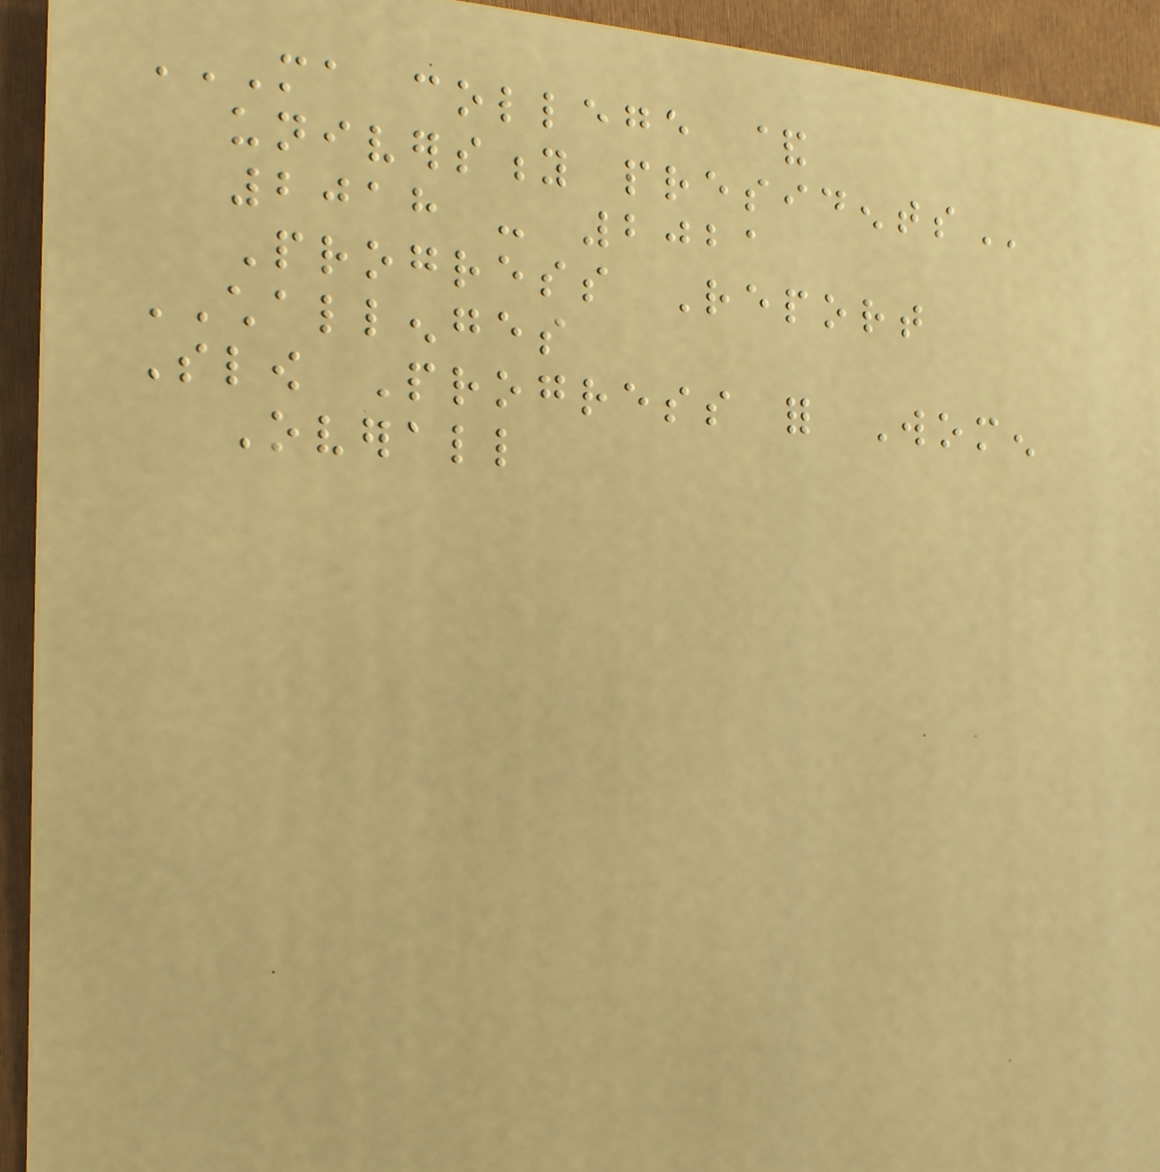MA COLLEGE &
UNIVERSITY PRESIDENTS
2018 - 2021
Progress Report
CHALLENGES
Slow Progress for Women
Overall
